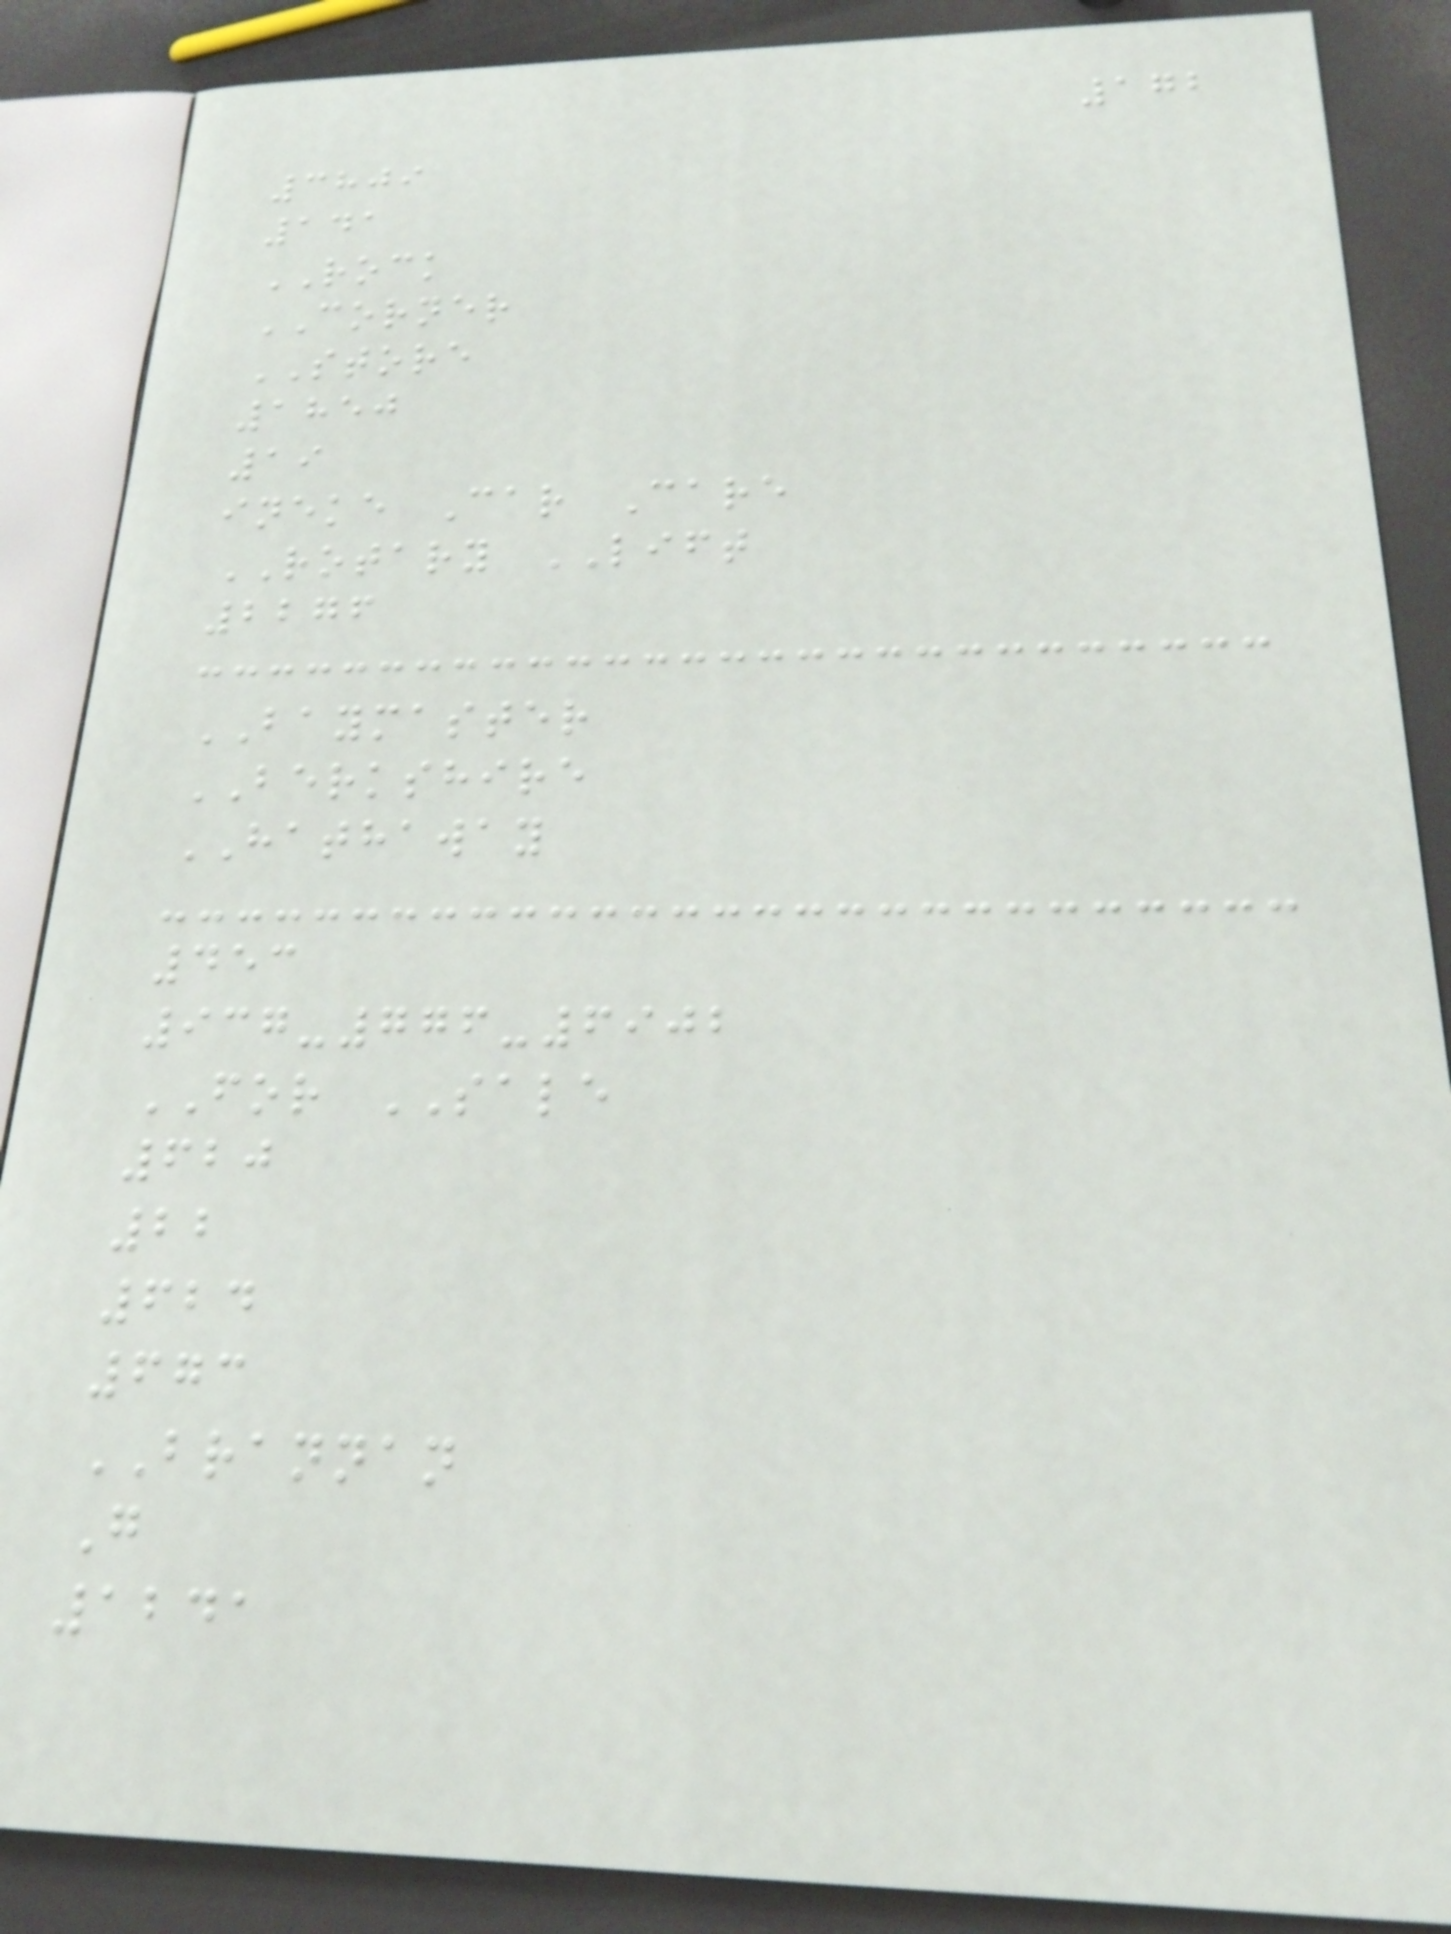172
3809
141
ROCK
CORNER
STORE
1850
19
ineke Car Care
ROTARY LIFT
2276
BAYMASTER
BERKSHIRE
HATHAWAY
453
937-776-6902
FOR SALE
620
22
624
673
BRANNAN
G
1241
